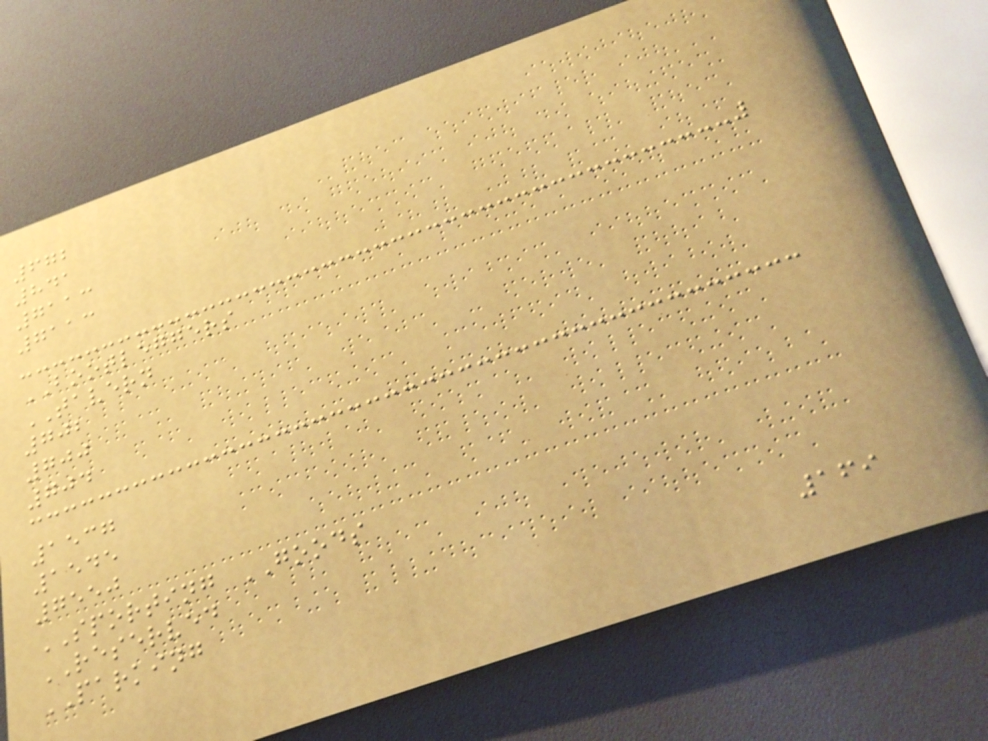672
841
7113
7113
BOOTLEGGERS
TAVERN
702
700
704
1537
1545
7550
SPORTING GOODS
RESERVED
PARKING
169
